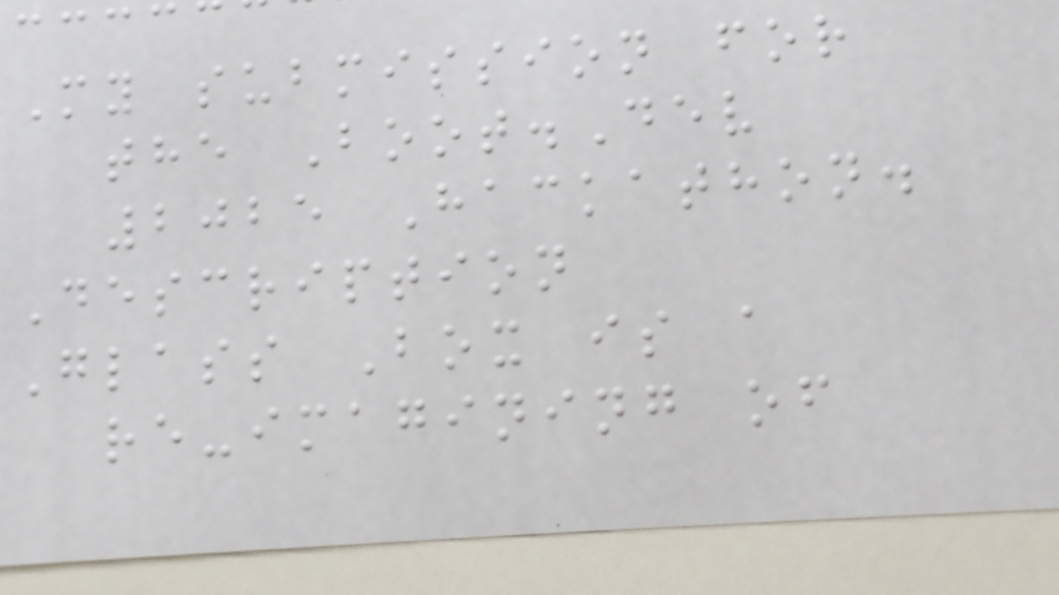My submission for
the Boot.Dev
2025 Hackathon.
Description
Glass Box is a
re-imagining of
